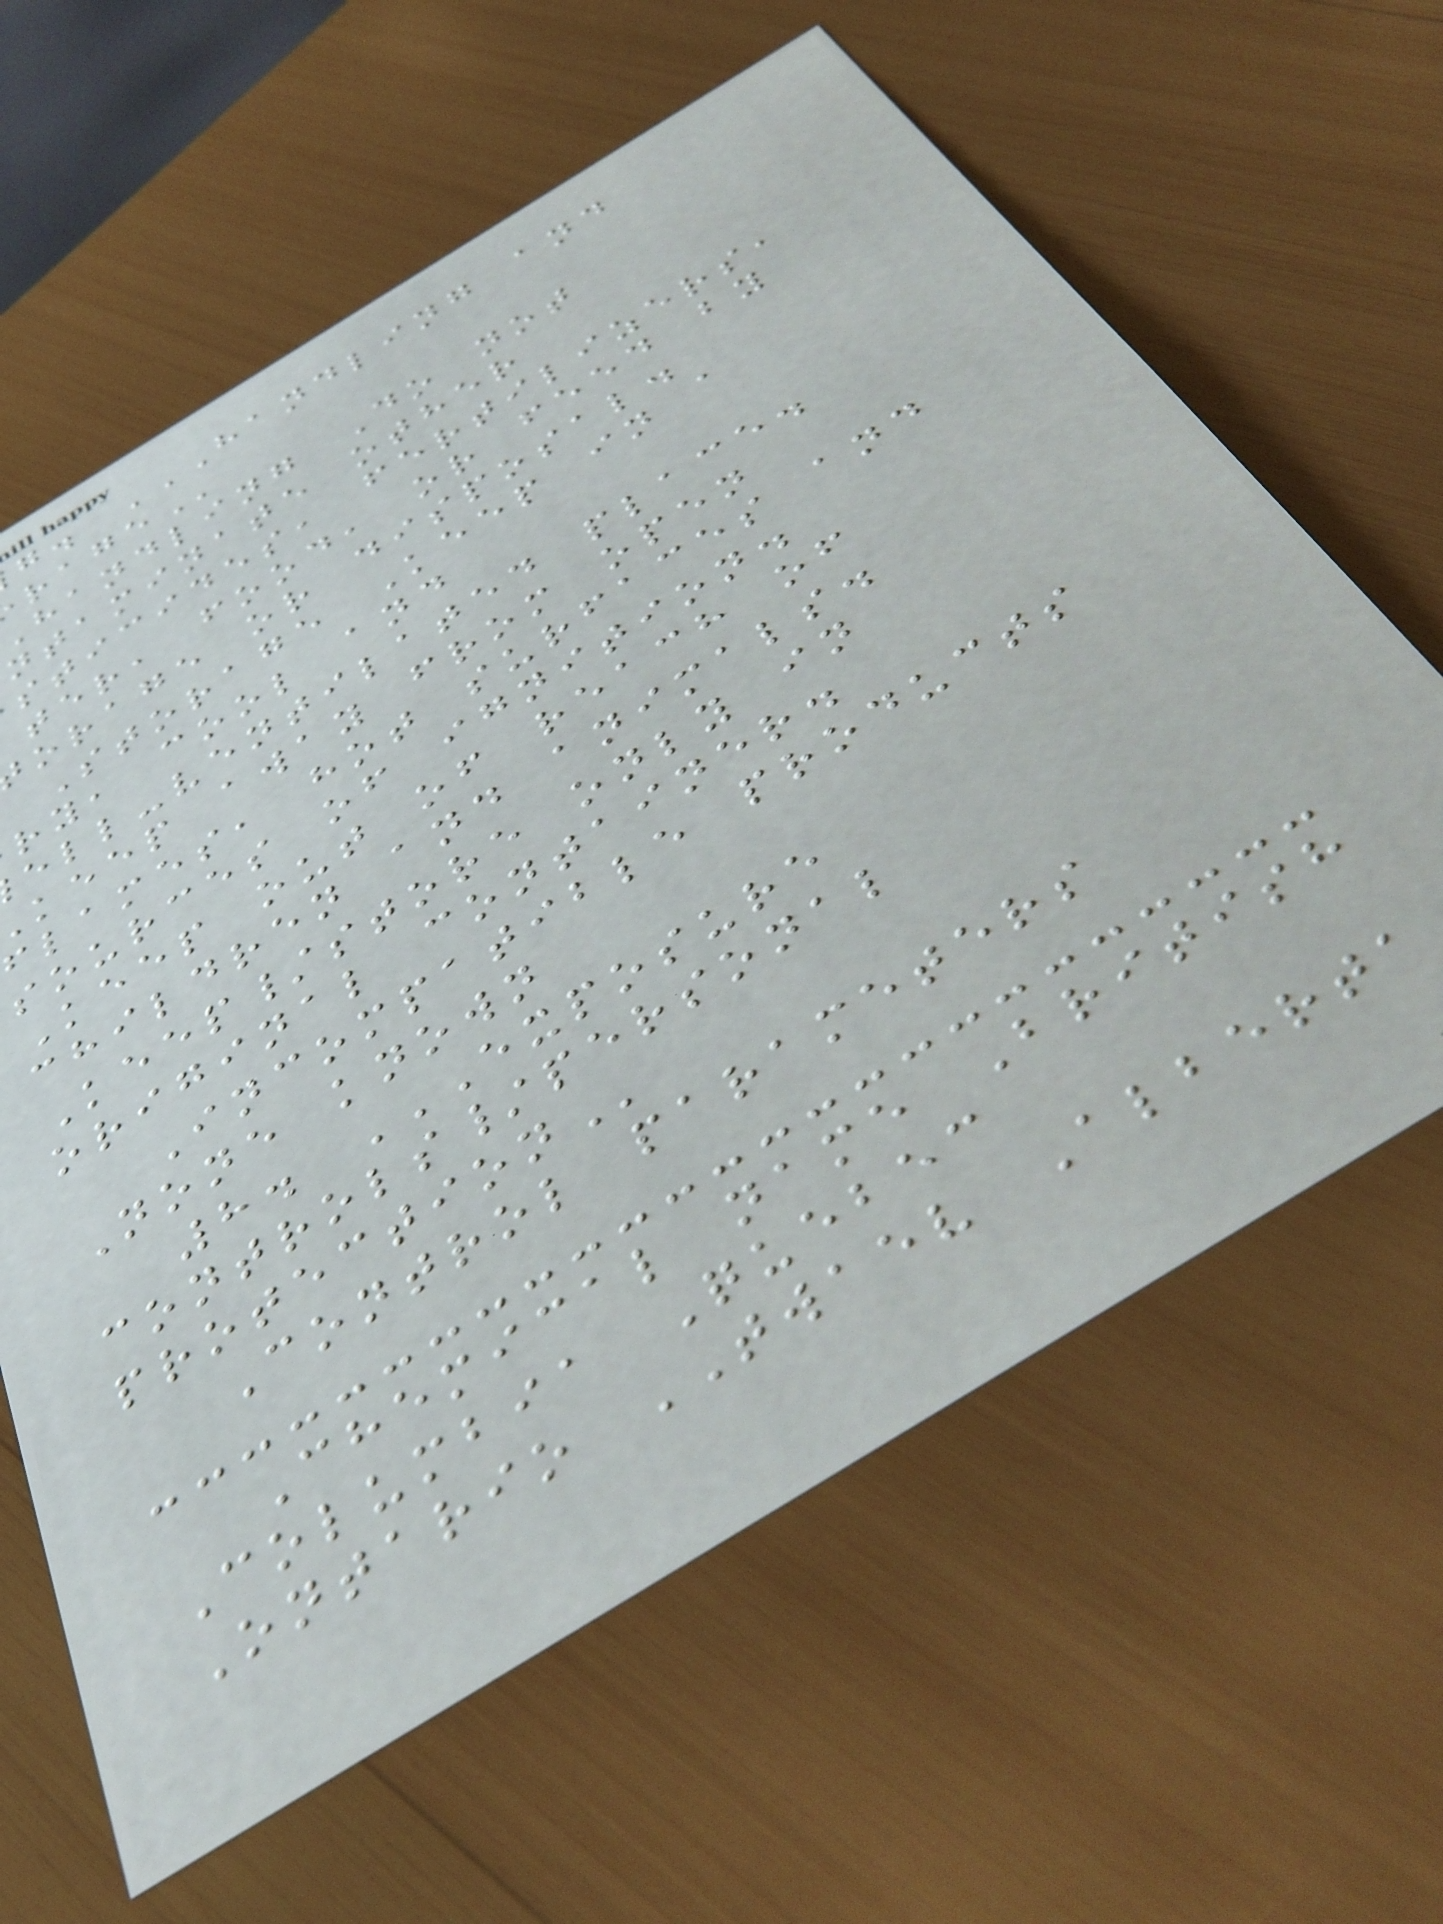handling Do not
ntaminate other
sticides, fertilizers,
ter, food, or feed by
orage or disposal.
Storage Keep in a
ry, cool and
ell-ventilated place.
keep away from open
flames, hot surfaces and
sources of ignition.
Keep out of reach of
children and animals.
Keep/store only in
original container.
Incompatible products
None known
8. EXPOSURE
controls/personal
Control parameters
Chemical name British
Columbia Quebec
Ontario TWAEV Alberta
